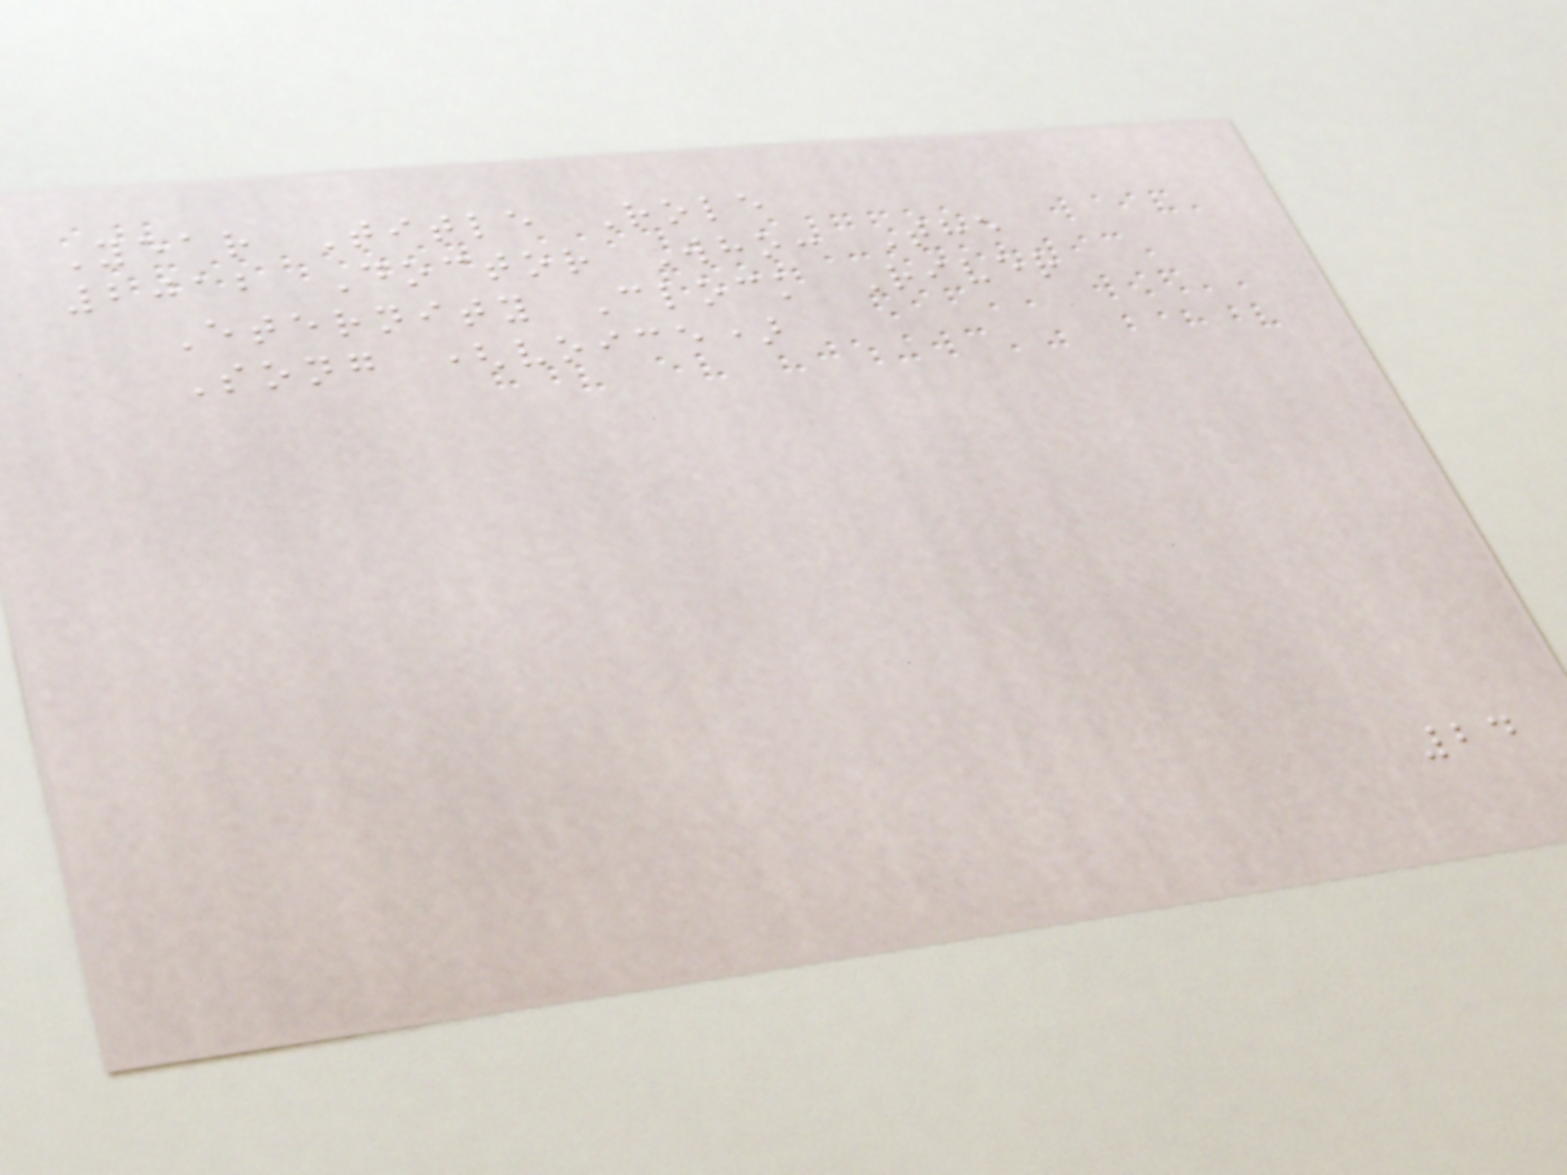Year Title Role
2012 Doctor Who: The
Eternity Clock River
Song (voice)
24
